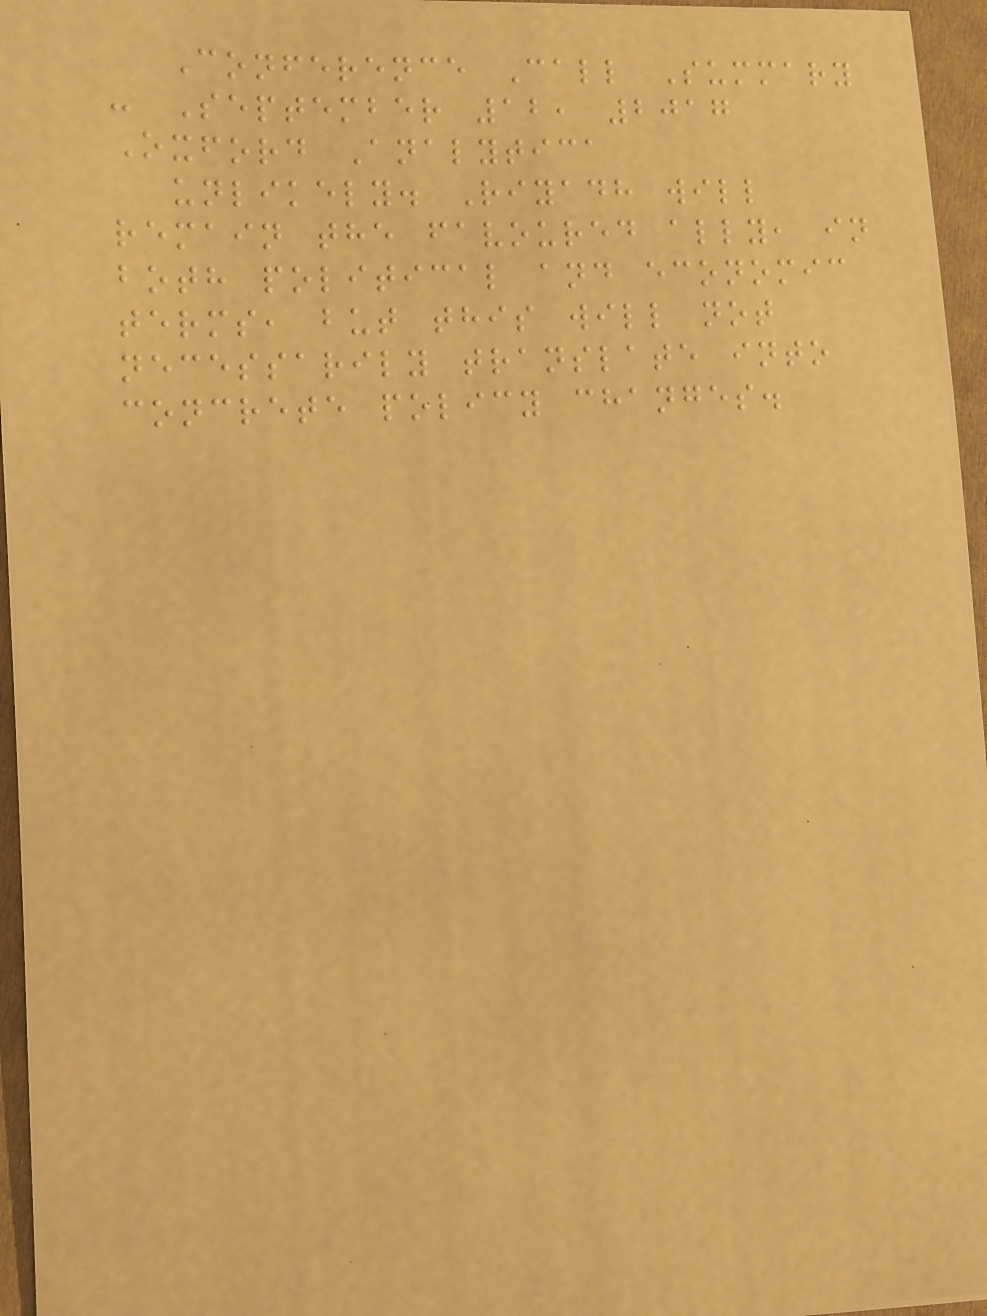Conference Call Summary
- September 12, 2017
Oxford Analytica
unlikely. Riyadh will
remain the favoured ally, in
both political and economic
terms, but this will not
necessarily translate into
concrete policy changes.
